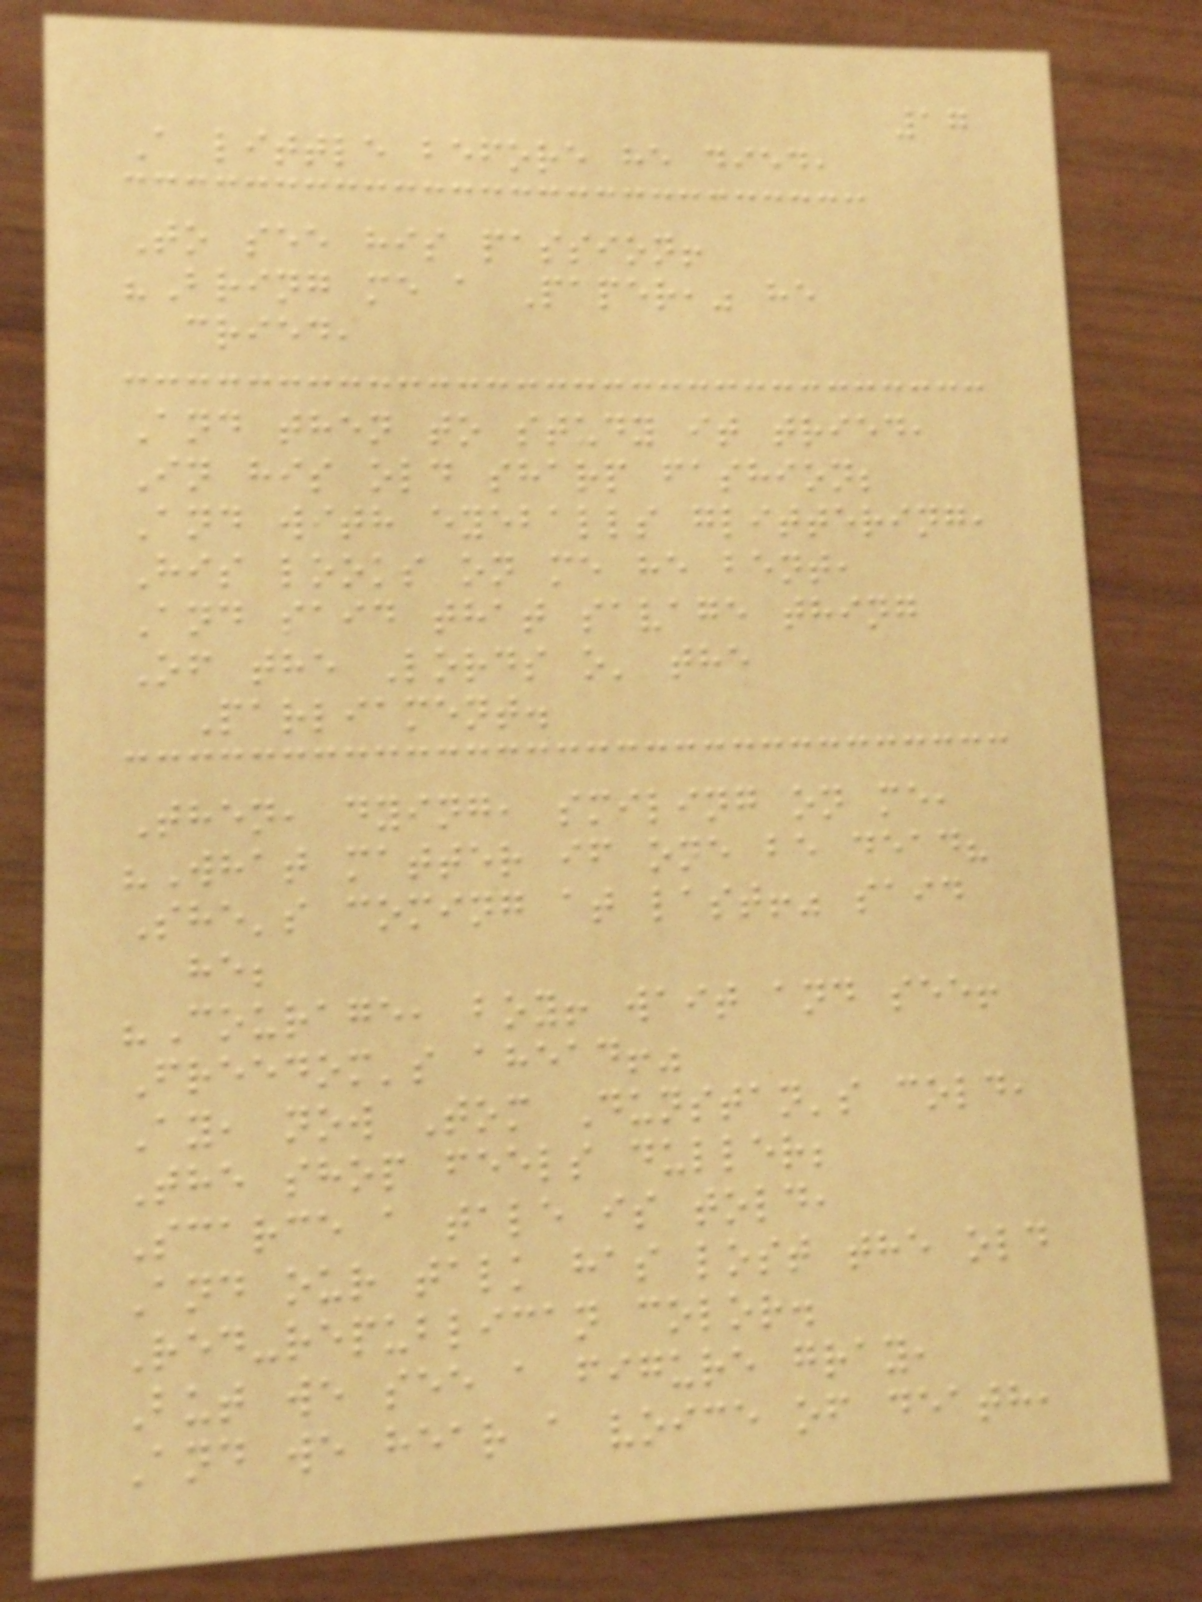17
A little before he died,
To see his passion!
"Bring me a Paper," he
cried,
And then to study it tried,
In his old sharp fashion;
And with eyeballs glittering,
His looks on me he bent,
And said that savage thing
Of the Lords o' the
Parliament.
Then, dying, smiling on me,
"What matter if one be dead?
She's coming at last!" said
he;
"Courage, boy! wait and see!
Freedom's ahead!"
Ay, now Tom Dunstan's cold,
The shop feels duller;
Scarce a tale is told,
And our talk has lost the old
Red-republican color.
But we see a figure gray,
And we hear a voice of death,
